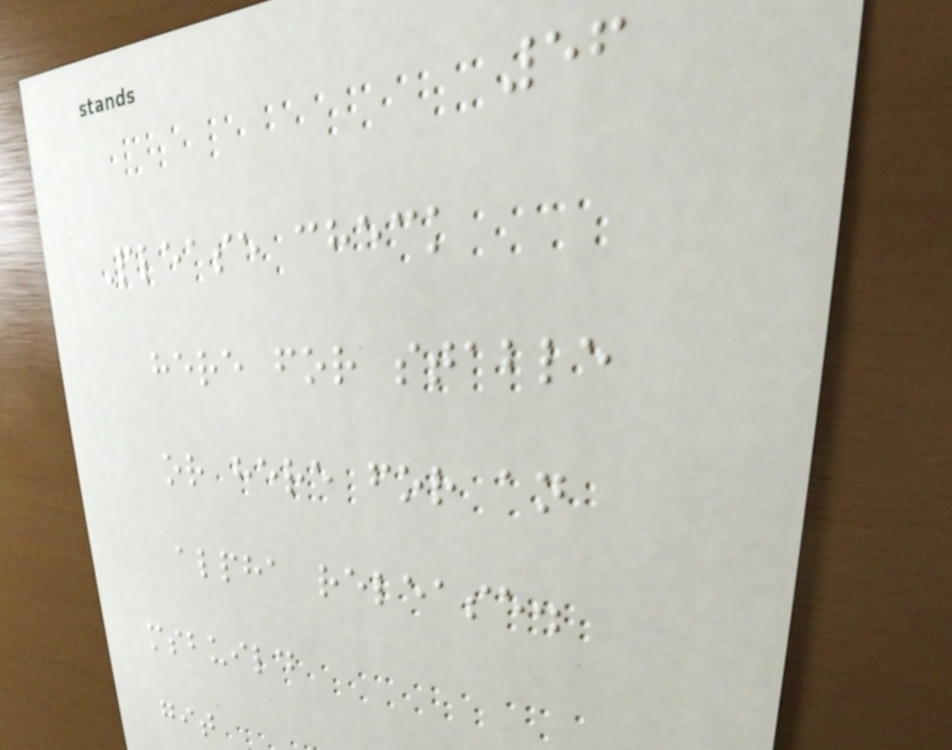56
Please check
here for stable
or here for an
alpha release.
msbuild
git
